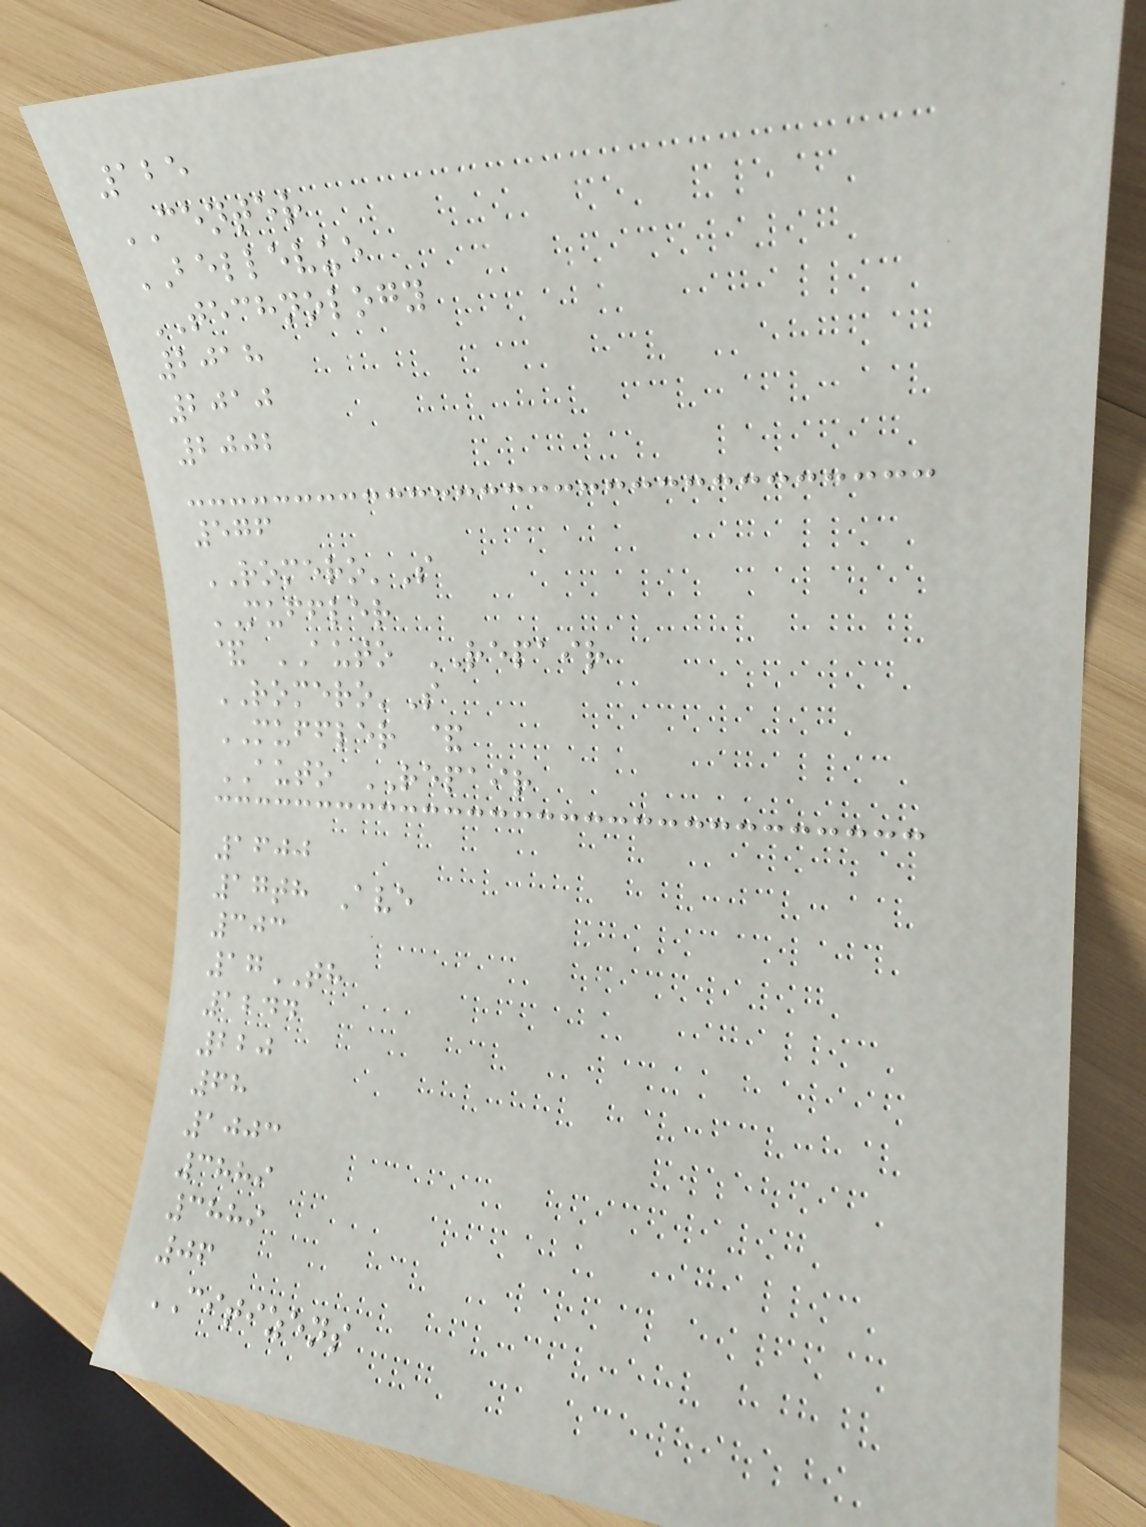125
CENTER
BELLEVUE
TECHNOLOGY
2018
2010
2002
576
ROMERO'S
MUFFLER
& AUTO REPAIR
ROMERO'S
MUFFLER &
AUTO REPAIR
1600
17th Ave
303
17TH
1244
220
68
1003
3889
3889
06
CITIZENS
